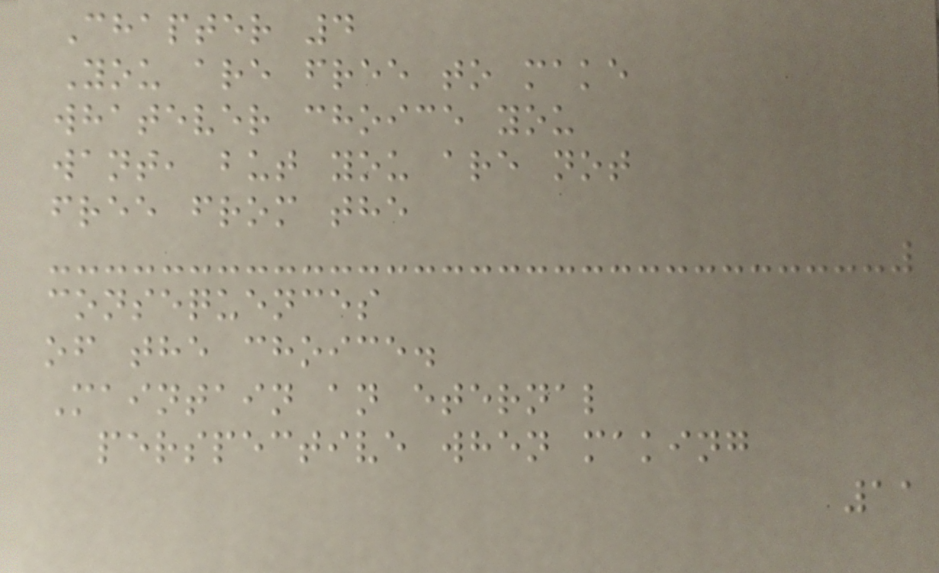Chapter 4
You are free to make
whatever choice you
want, but you are not
free from the
consequences
of the choice.
Maintain an eternal
perspective when making
11
